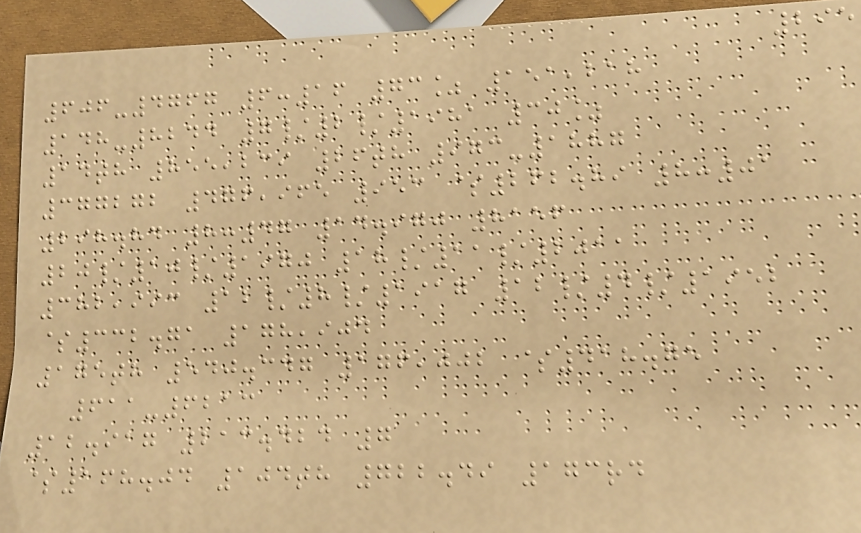295
606-4767 6:16 73% 151,218
148-8244 7/2/1981 30%
14th 855,239 26th 973-1887
377272 476,965 953 $262.89 8:01
298.84 8:47 14.970 8156
20/10/1970 18/11/2011
382,993 12/8/1917 12/4/1952
$332.71 178,904
175th 540.347 176,002 $418.75
611-6213
12.917 213.424 7
$168.04 104th 722.49 173rd
